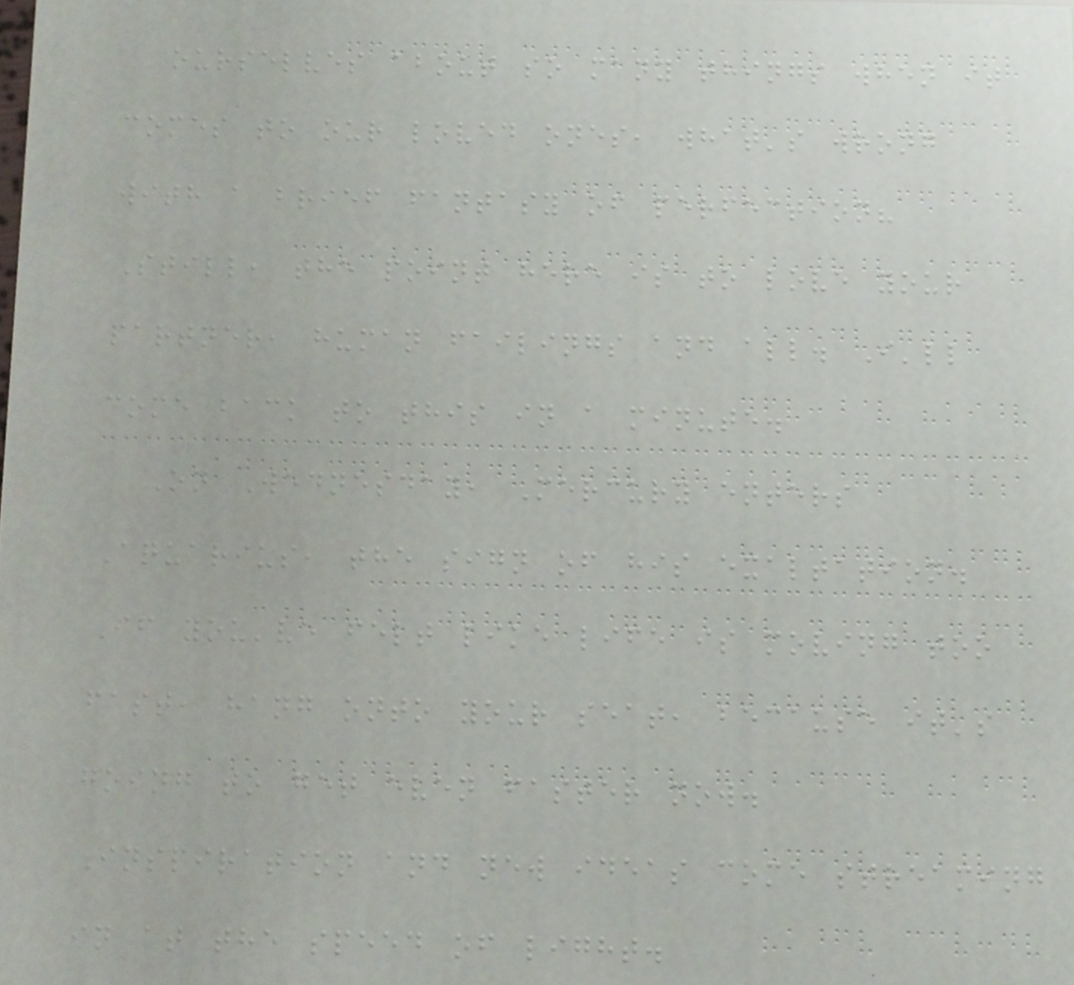ourselves about so many things when it
comes to our loved ones, what's wrong
with a brief fantasy of perfection?
Still, the point here is to love your
partner, human failings and all. I'll
come back to this in a minute.
On Wednesday, Mercury enters
Aquarius, the sign of his exaltation.
If you've felt like life is moving too
fast, hang onto your seat, because it's
going to get even faster now.
Inspiration and new ideas come streaming
in at the speed of light.
